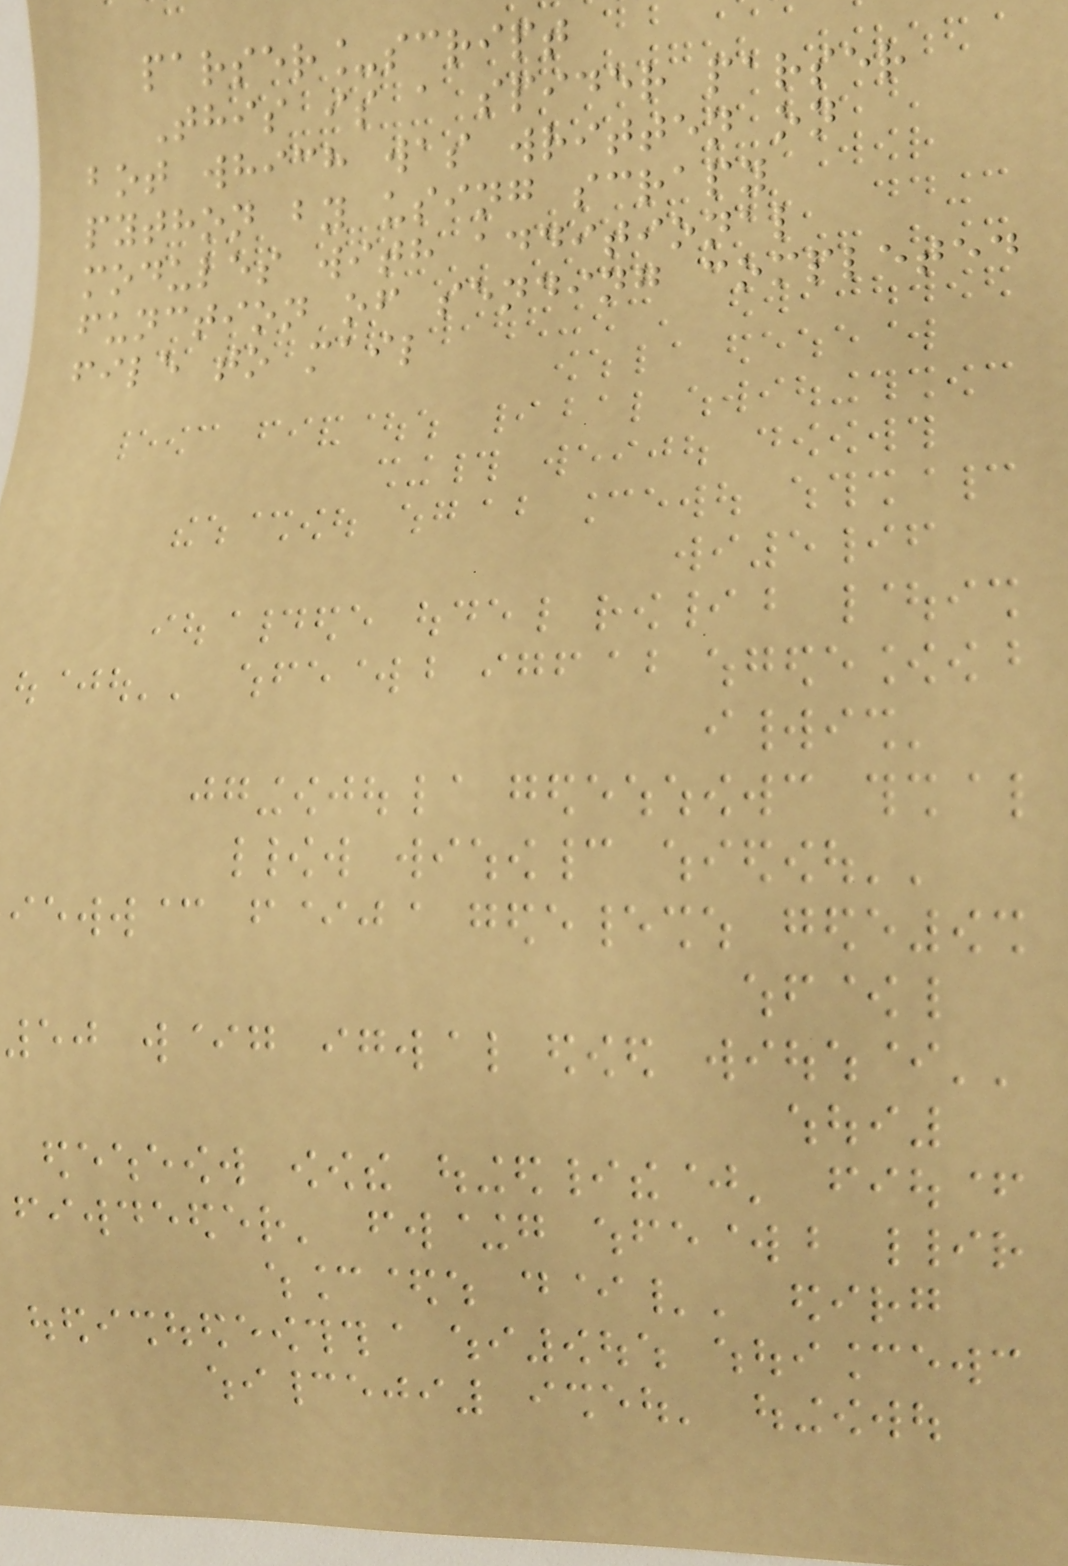parser_script
This is a spider parser
bot which was written on
python by using scrapy
modules with additional
function of sending completed
file to mail
